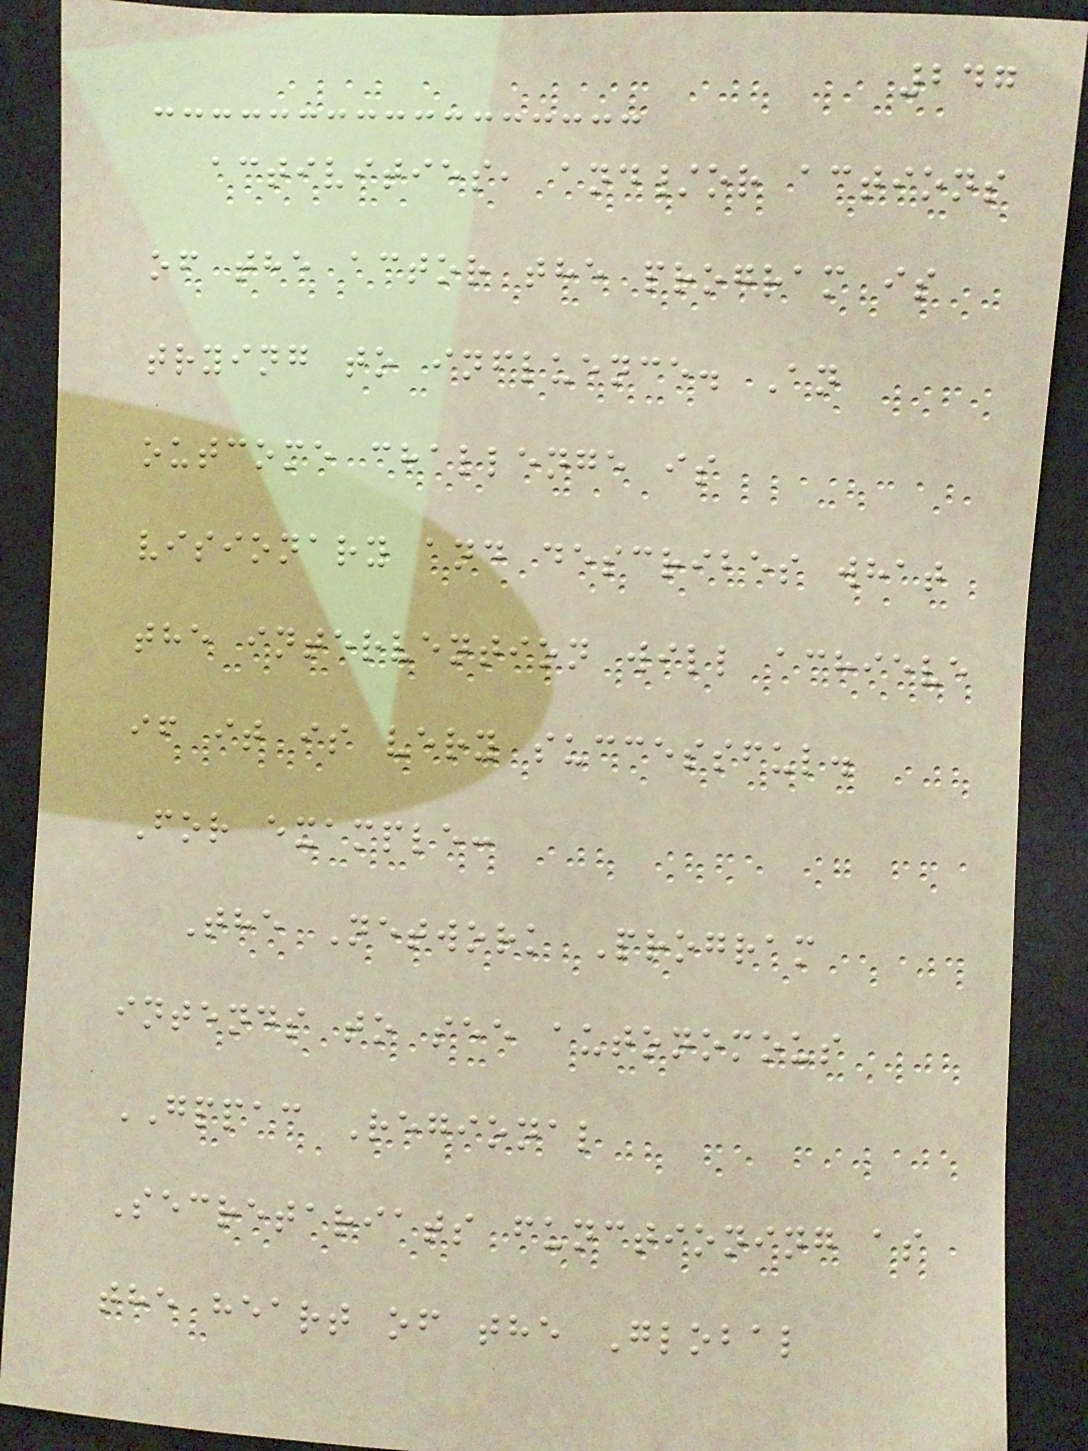247
activities, and/or actions
of the actor the program is
trying to influence. An
outcome challenge is
visionary and describes what
the intervention will achieve
if it is very successful.
For example:
The Network Program
intends to see autonomous
GPPAC Regional
Secretariats functioning as
the heart of the Global
